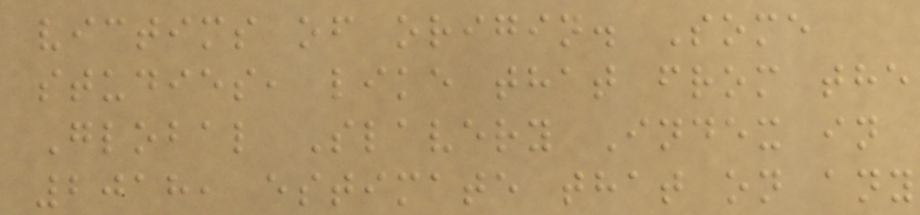victims of origin. Some
studies, like that from the
Global Slavery Index in
2018, estimate that on any
